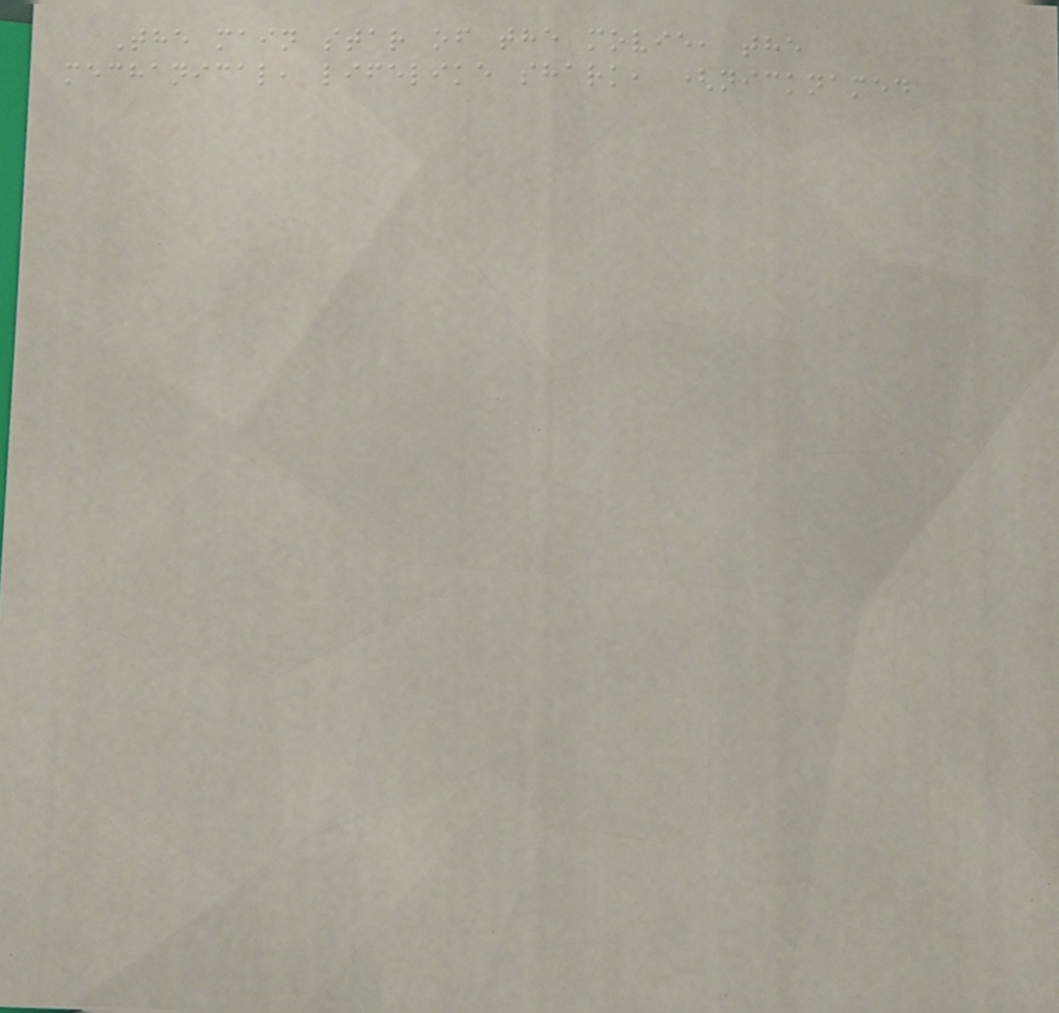The main star of the movie, the
mechanical, lifelike shark, (nicknamed
